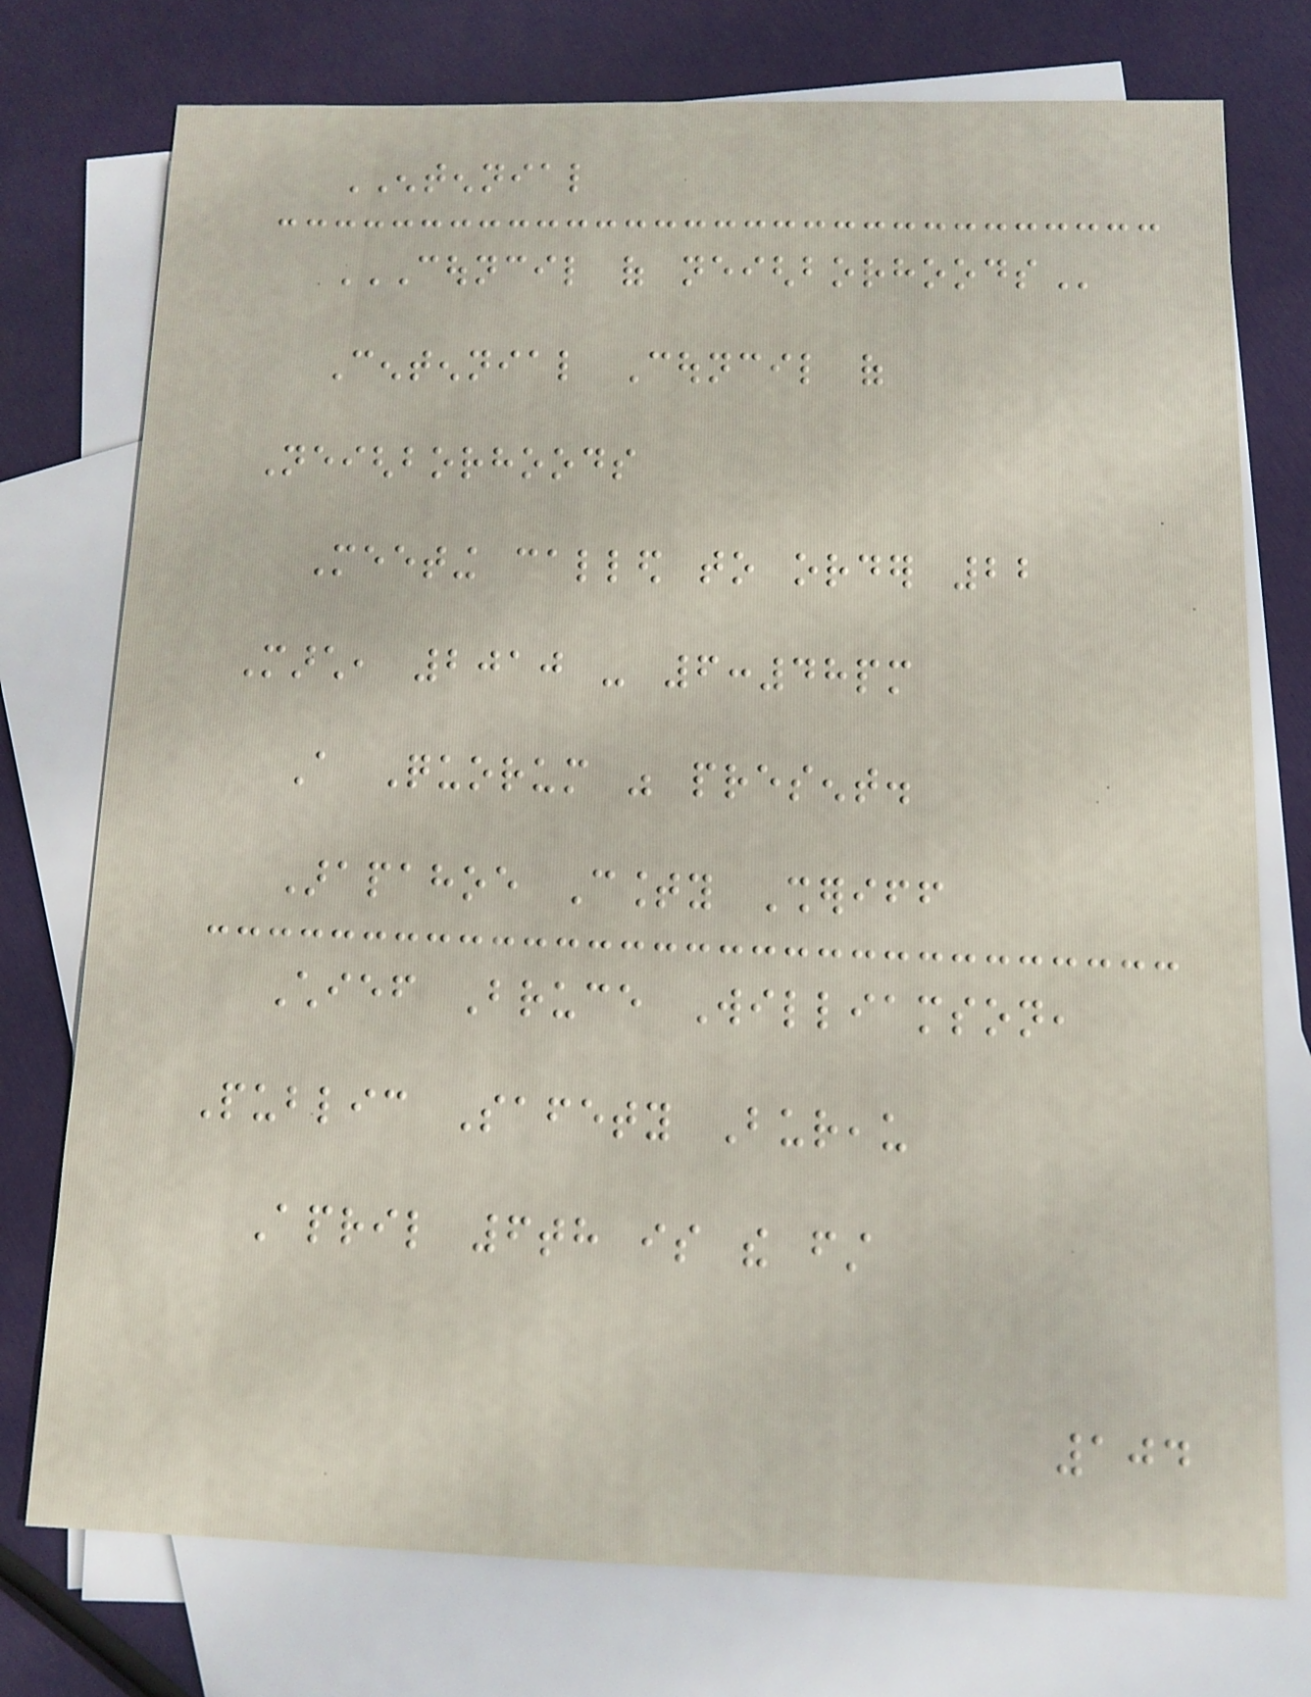ENTENNIAL
COUNCIL OF NEIGHBORHOODS
Centennial Council of
Neighborhoods
Meeting called to order 22
March, 2010 - 6:48pm
A Quorum was present.
Arapahoe County Sheriff
Chief Bruce Williamson,
Public Safety Bureau
April 6th is the first
104
